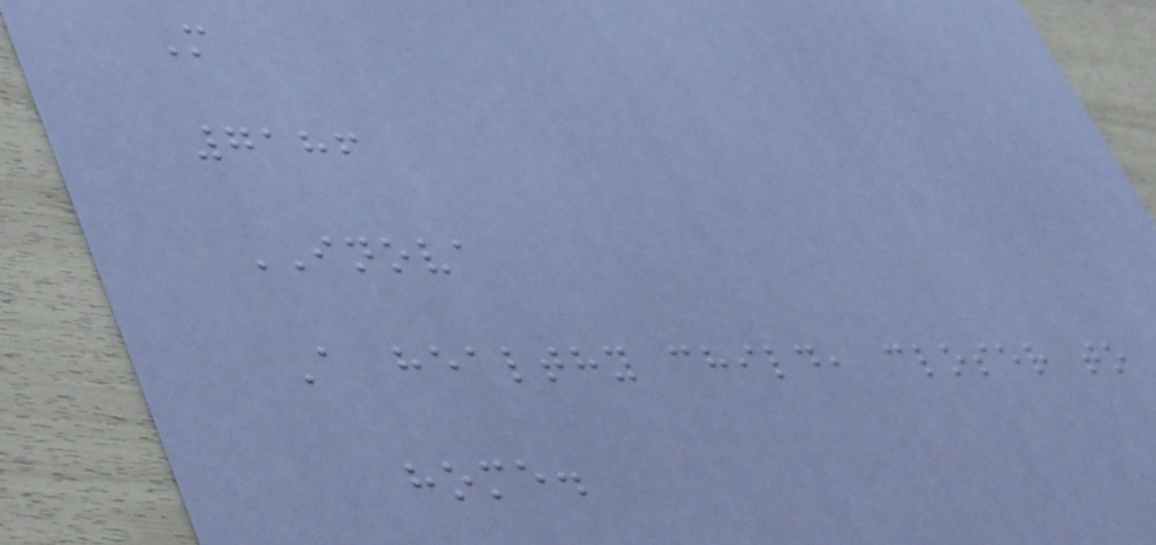M
7186
INOVA
A healthy child, closer to
home.
